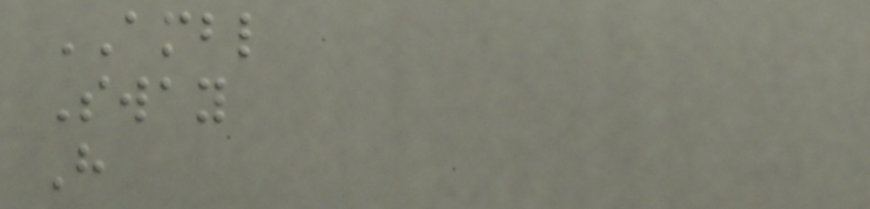AMBL
Sway
H
